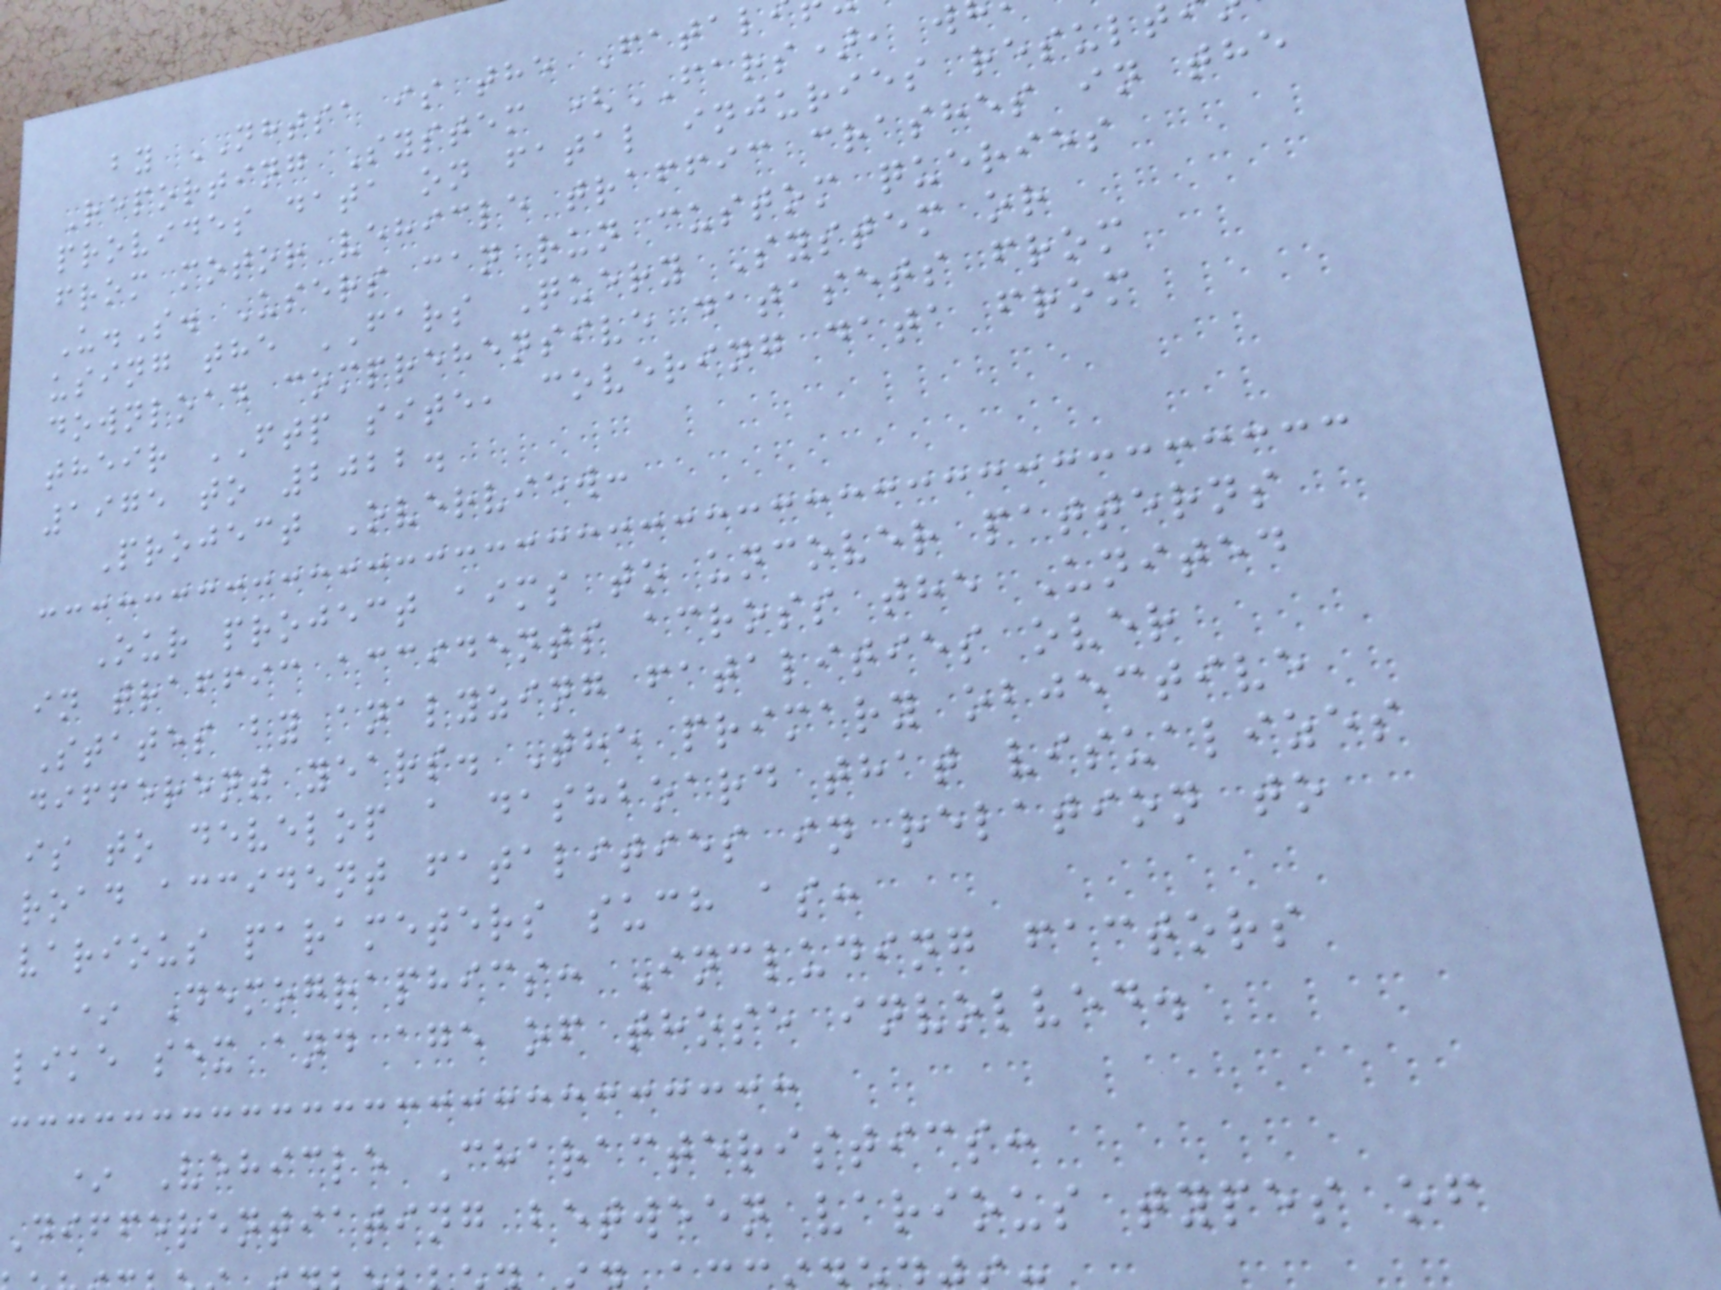by NHTSA is the Fatal
Reporting System (FARS), w
provides data on fatal injuries result
from motor vehicle traffic crashes in the
U.S. Users can run custom queries
using the FARS Query System or
download comprehensive datasets from
their FTP site, covering data from
1975 to 2022.
Project Overview:
Our project aims to uncover patterns
in traffic accidents across the United
States by analyzing fatalities over
different years. The primary objective
is to develop a dashboard that visualizes
road accident fatalities in relation to
various parameters such as:
* Demographics: Including factors
like sex and age of those involved.
* Vehicle Characteristics:
Differentiating between various types of
